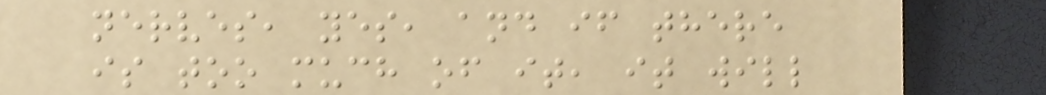nerves, yes, and if there
is too much of it, it will
